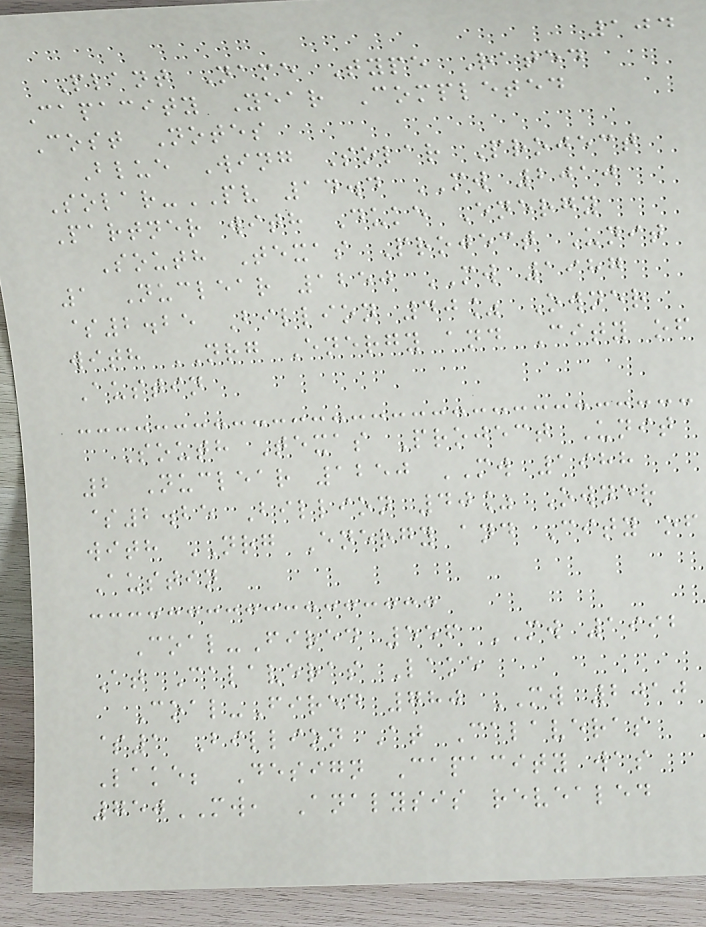104
Plant Name Type Rated
Capacity Year Completed
Cost Notes
Blue Wing Solar Project
Solar-PV 14.4 MW 2010
Partner with Duke Energy
South Texas Project Unit
1 Nuclear 1250 MW 1987
$2.25 Billion 40% Owner
with NRG Energy and City of
Austin
South Texas Project Unit
2 Nuclear 1250 MW 1988
$2.25 Billion 40% Owner
with NRG Energy and City of
Austin
Coal-Fired 556 MW 1992
At Calaveras Lake
Coal-Fired 780 MW 2010
$1 Billion At Calaveras
Lake; Design Capacity was
750MW, Analysis revealed
